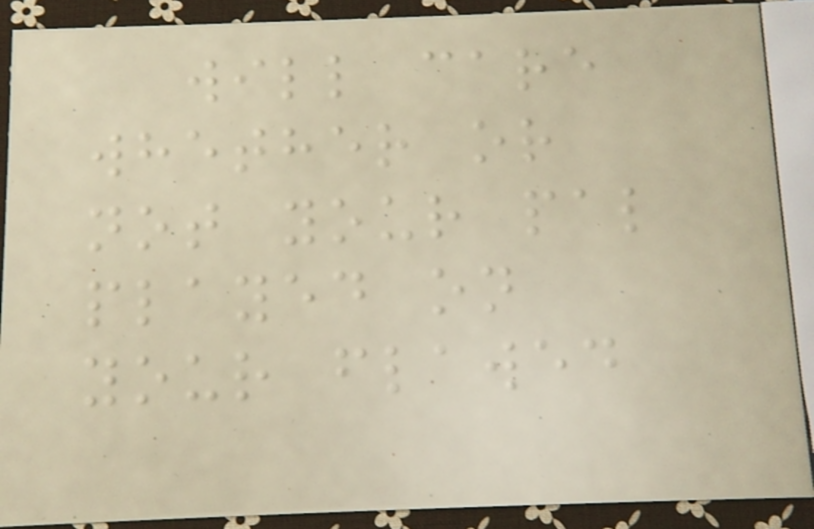will care
whether or
not your pal
played on
your flawed
